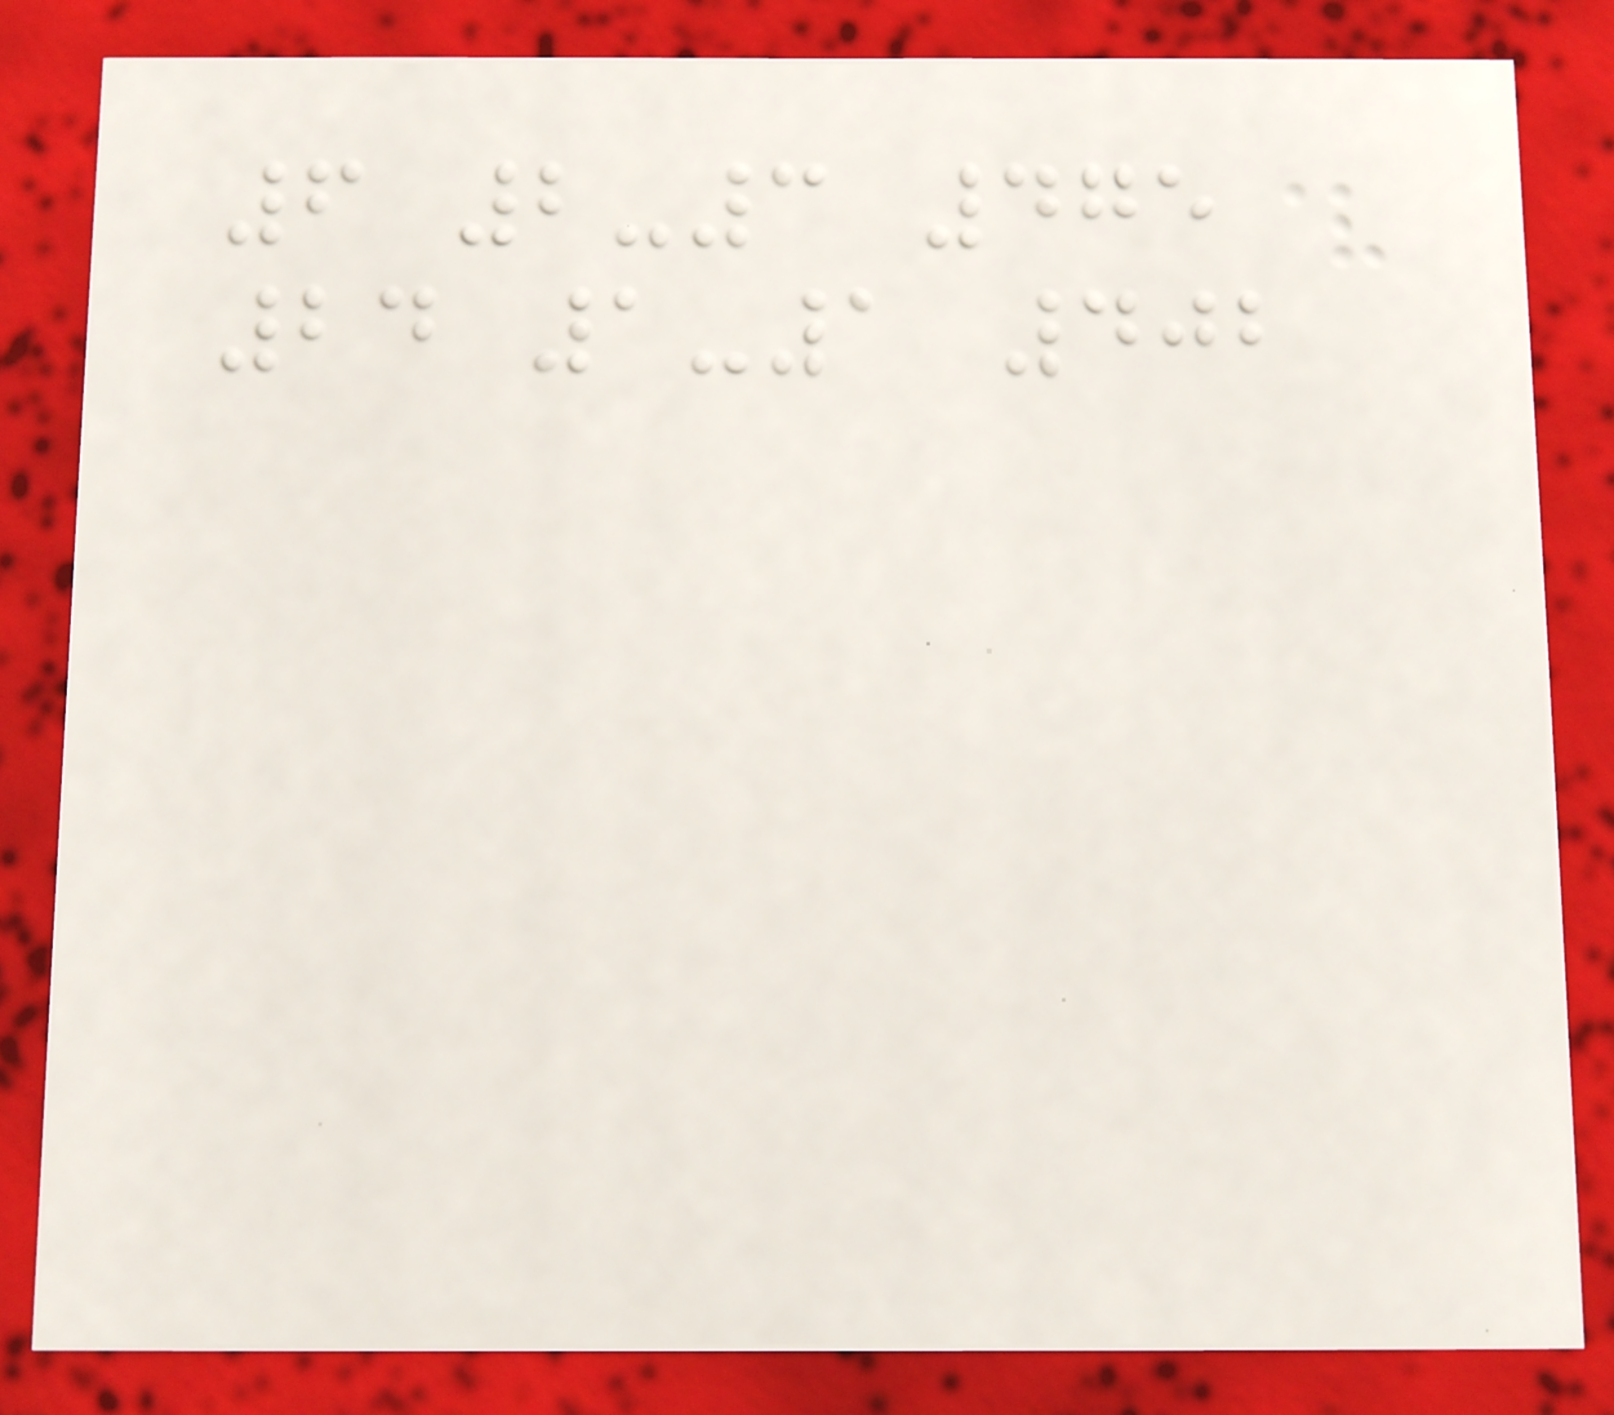6 2-3 475
24 1-1 402
